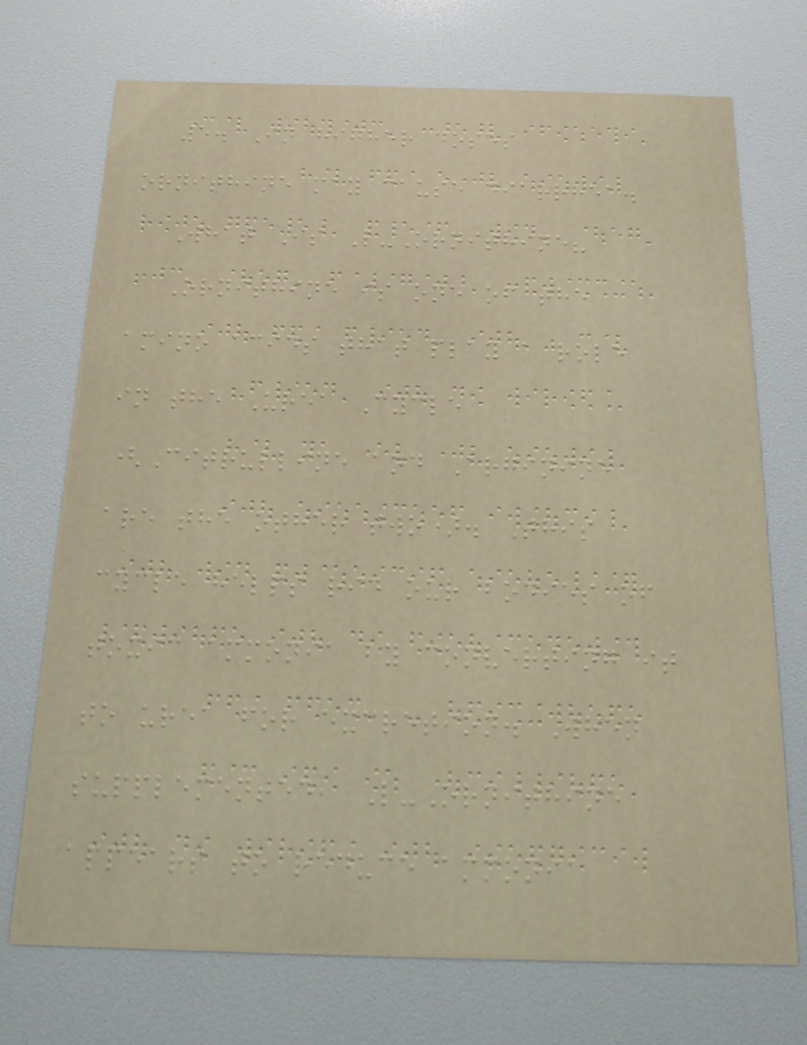5. In higher doses
ornithine may cause diarrhea.
What Is L-Ornithine?
Ornithine is one of the
amino acids that play a role
in the Urea Cycle
(Citrulline and Arginine
are the other two). This
cycle helps rid our bodies of
toxic ammonia by converting it
to urea for excretion. When
supplemented, L-Ornithine
appears to reduce ammonia
